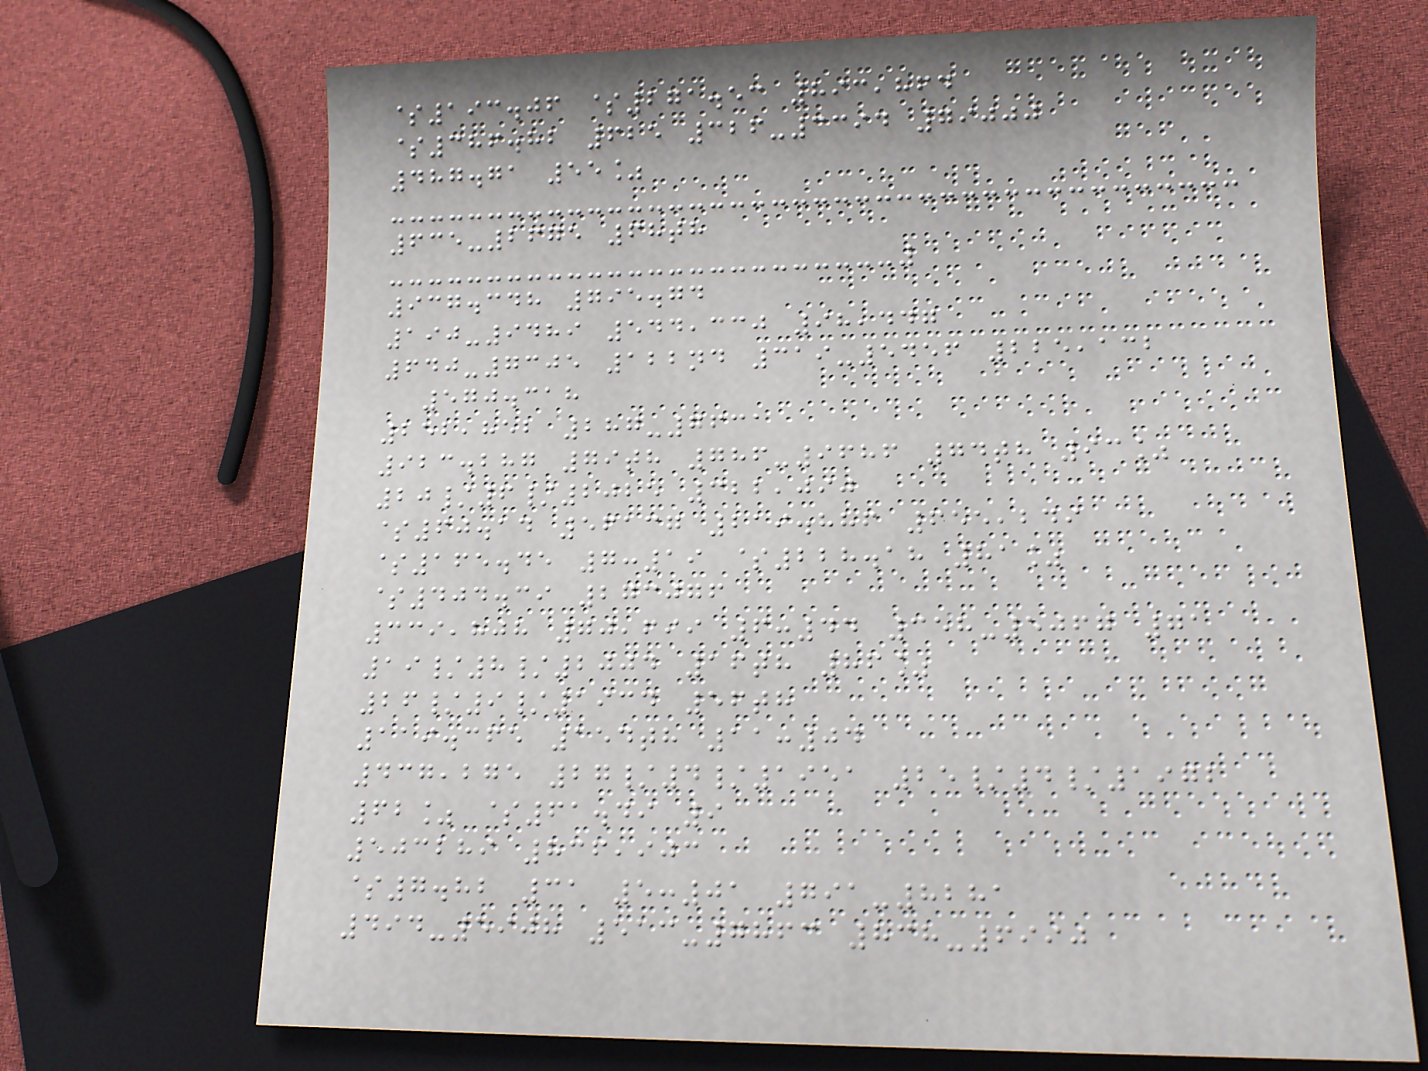$193.06 $271.53 893,864
$386.82 625 326-3394 79000
487.71 55%
635-2675 68th
937.348 795.74
190-9489 544,330 98,447
640-7305 122nd 319-5456 225,132
570.318
252,852 287-7631
923.287 79th 786-9686 74th 93%
20/6/2025 322,090
$60.14 56137 219.886 655,249
$165.45 7:19 $228.18 81%
$404.39 273076
339,808 70,699 6:44 358-5067 71
19/8/2004 16th 86%
26/9/1934 56th
119.365 154th 11:04
437,275 27/4/1951 25/4/1972
62% $61.49 9
503289 836,903
$7.82 31 5:01 791-8281
494-5908 513-7863 838-6990
